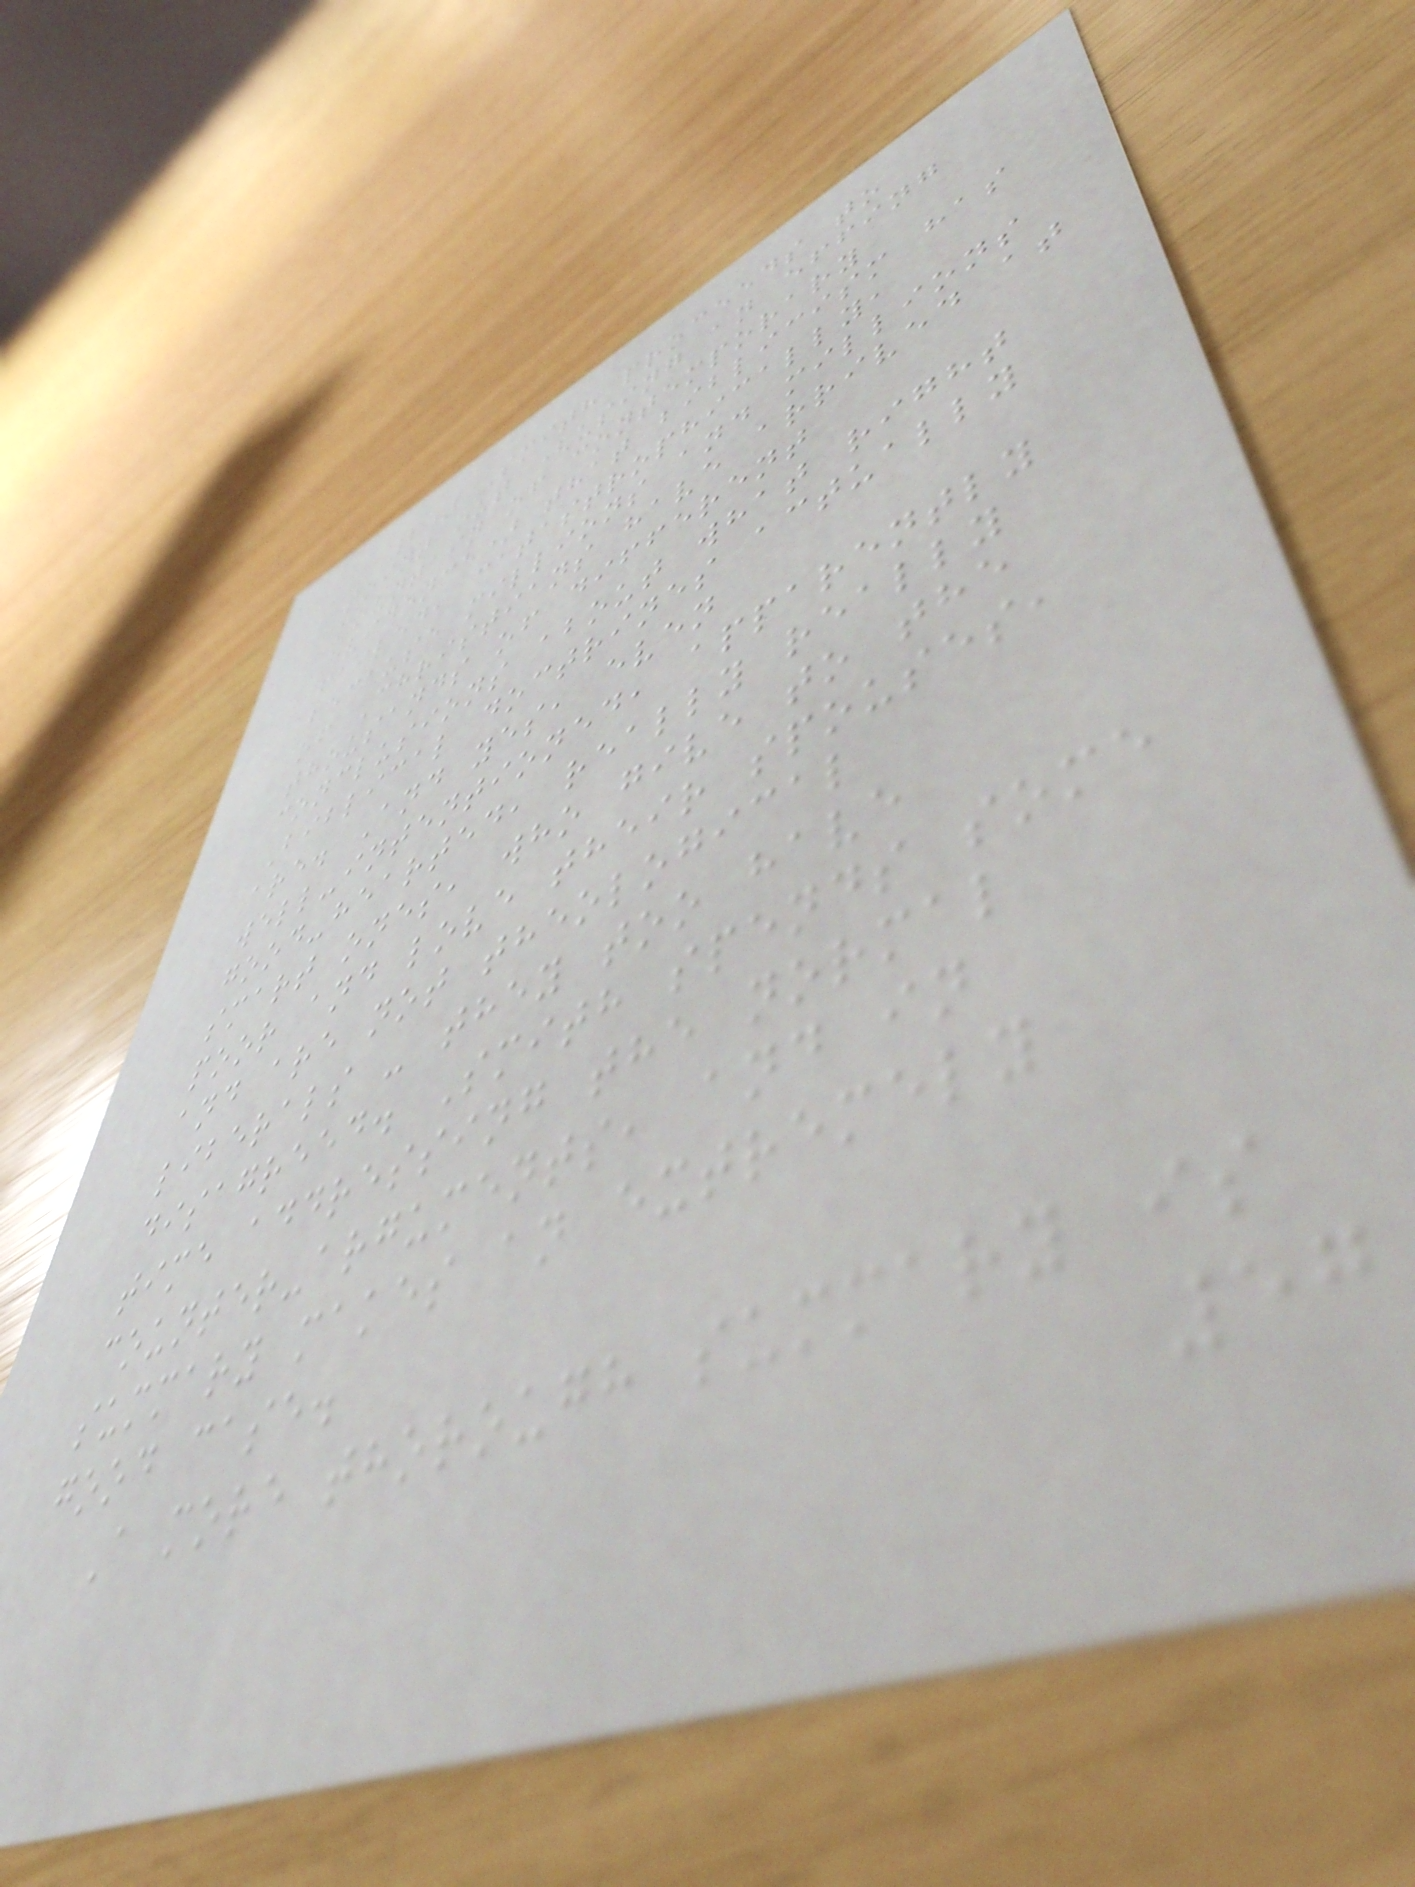2) Smith proceeds to
point out (using an effing
mountain of contemporary
evidence) that biblicism has
failed, catastrophically,
because millions and millions
of Christians have arrived at
thousands of different
conclusions about what right
Biblical doctrines actually
are. And yes, even
well-intentioned, apparently
good-hearted, really really
smart ones, who give to the
poor and love their spouses,
and are not theological
liberals - they too have
disagreed. Smith spends some
time addressing the normal
counter-arguments, and in
summary makes an extremely
good case.
A more thorough summary is
57
